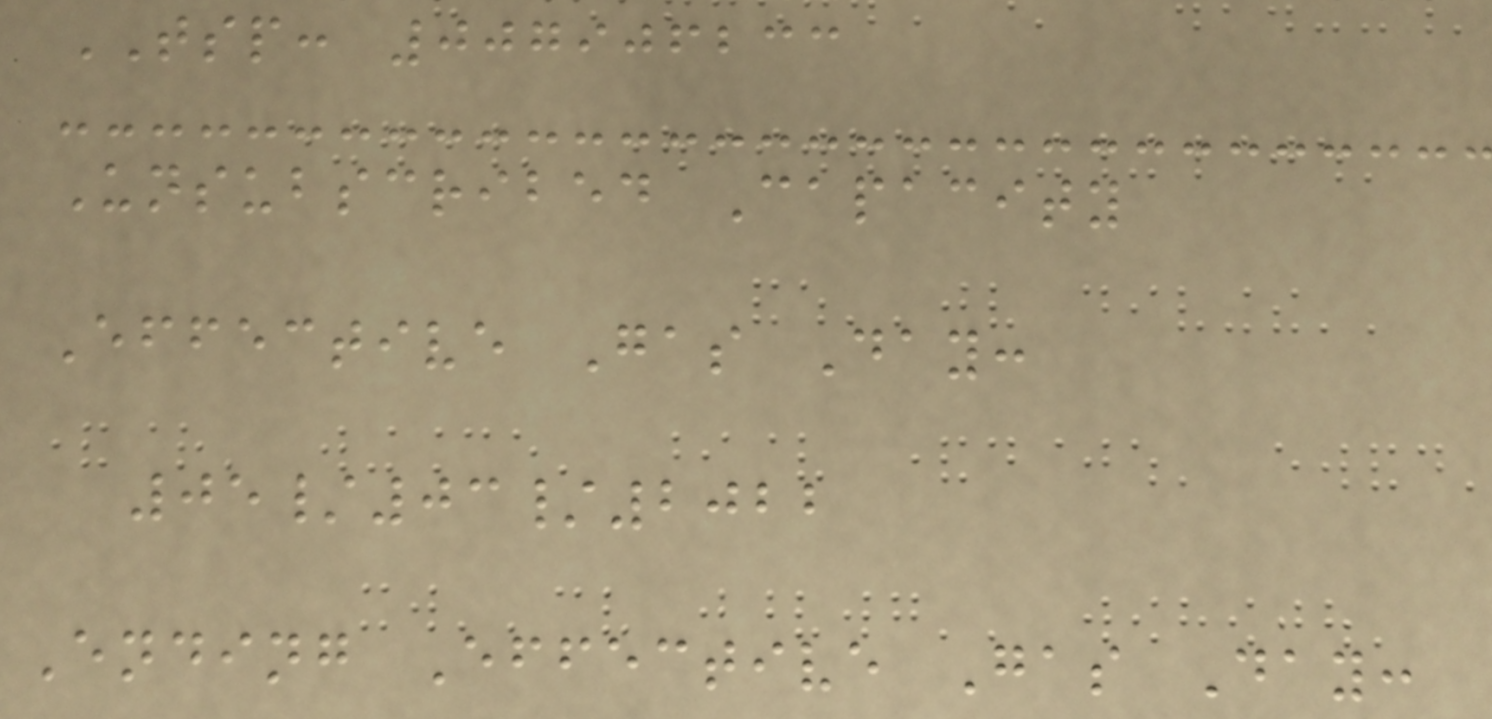TSP: 007906233
Unsubscribed Capacity
Effective Gas Day:
05/03/2022
Ending Effective Gas Day:
